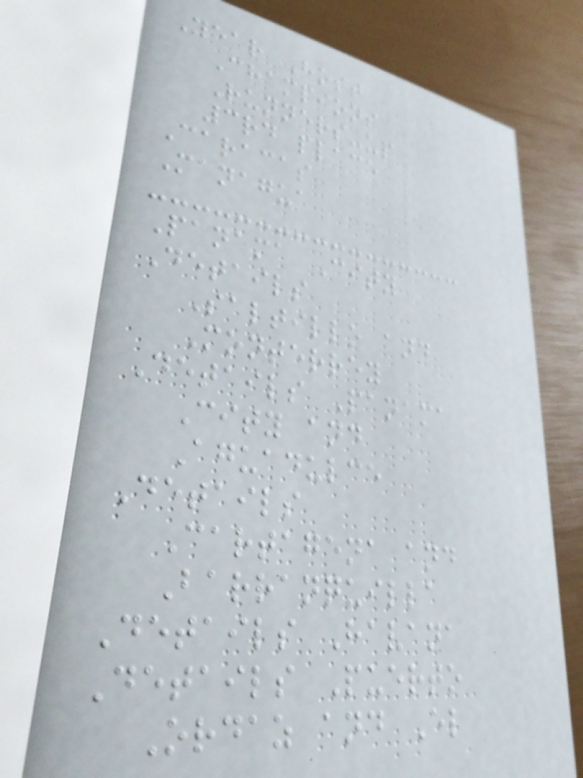Year Host
Champions
Runners-up
3rd place
Caracas
Managua
Panama City
Details
Saltillo and
Monterrey
Details Panama
City and
Aguadulce
Details
Cartagena and
Barranquilla
Details Havana
Details Puerto
Ordaz and El
